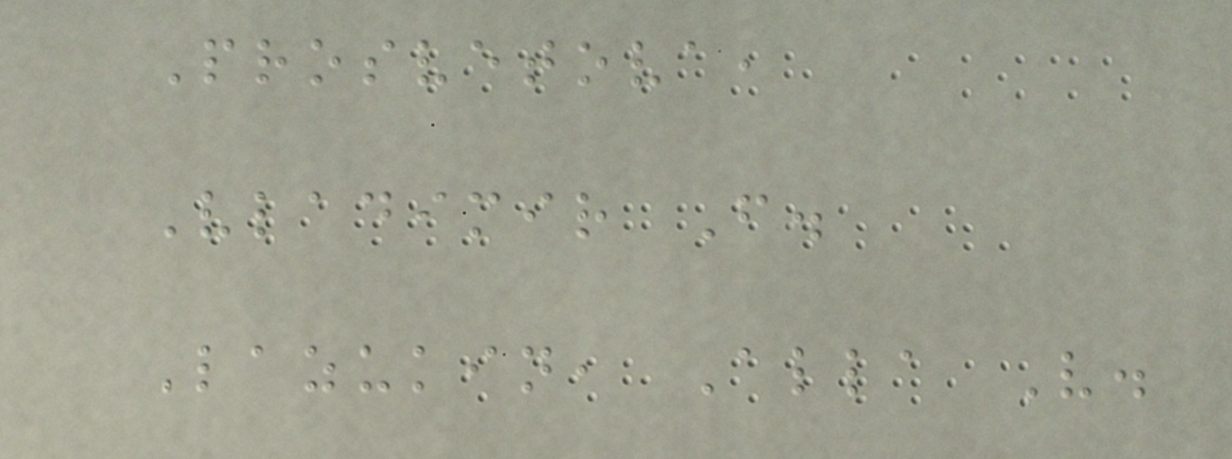Prosvetova,
Vladimir F.
Lazukin, Alla V.
